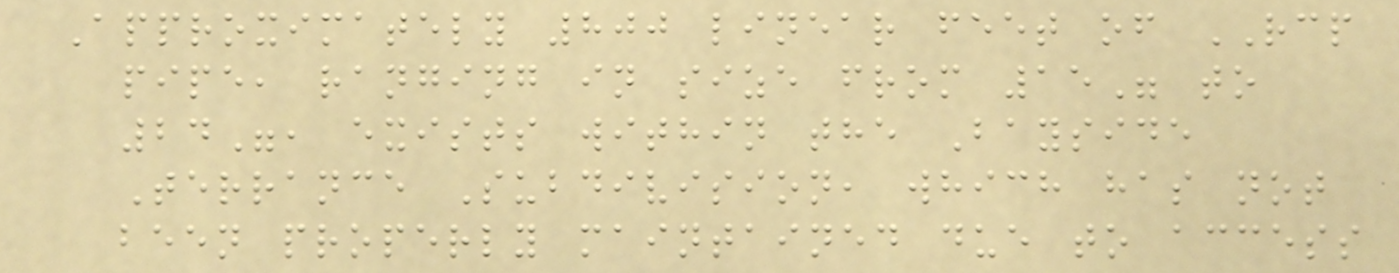Approximately 800 linear feet of RCP
pipe, ranging in size from 15" to
24", exists within the Bayside
Terrance Subdivision, which has not
been properly maintained due to access
